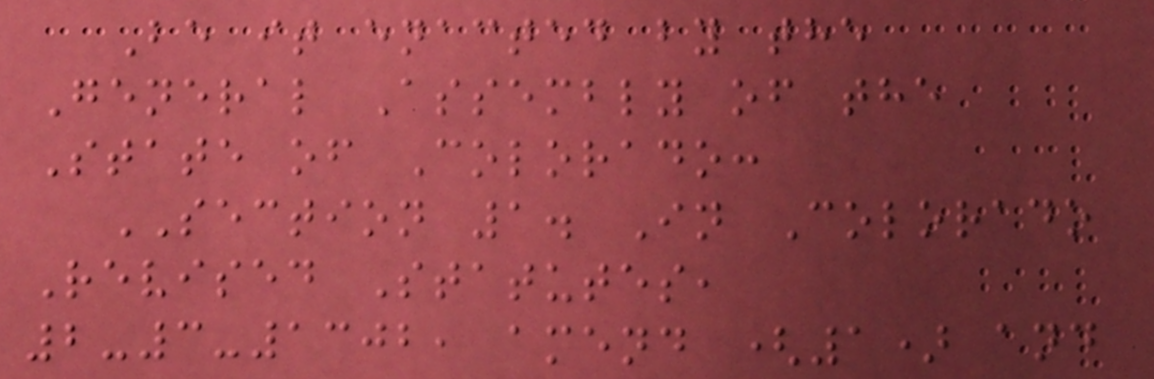Be it enacted by the
General Assembly of the
State of Colorado:
SECTION 1. In Colorado
Revised Statutes,
2-3-1302, amend (1) and
